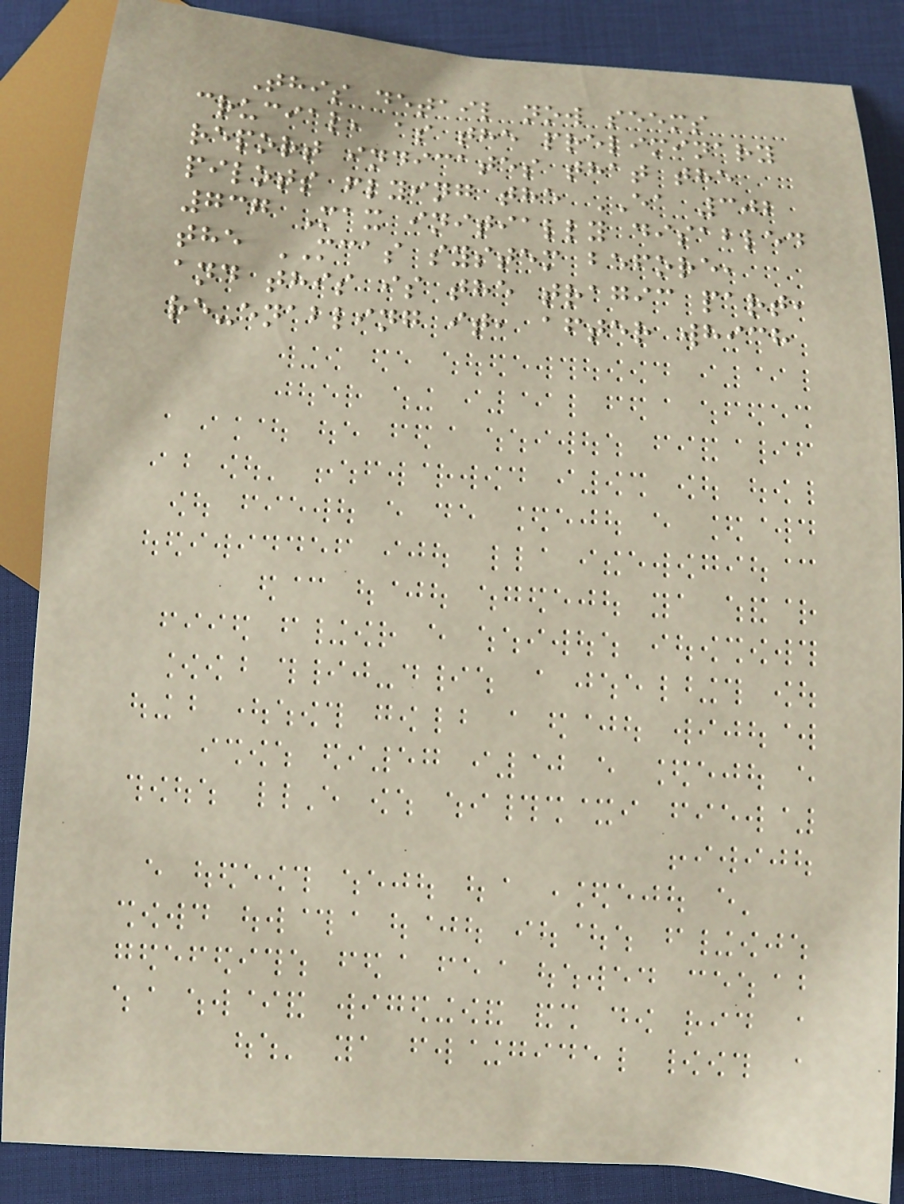This detail now seems
crucial, as the preliminary
report indicates that the
pilots flying the EA 302
737 Max initially disabled
the MCAS system before,
and this is the tragic part,
re-enabling it, after which
